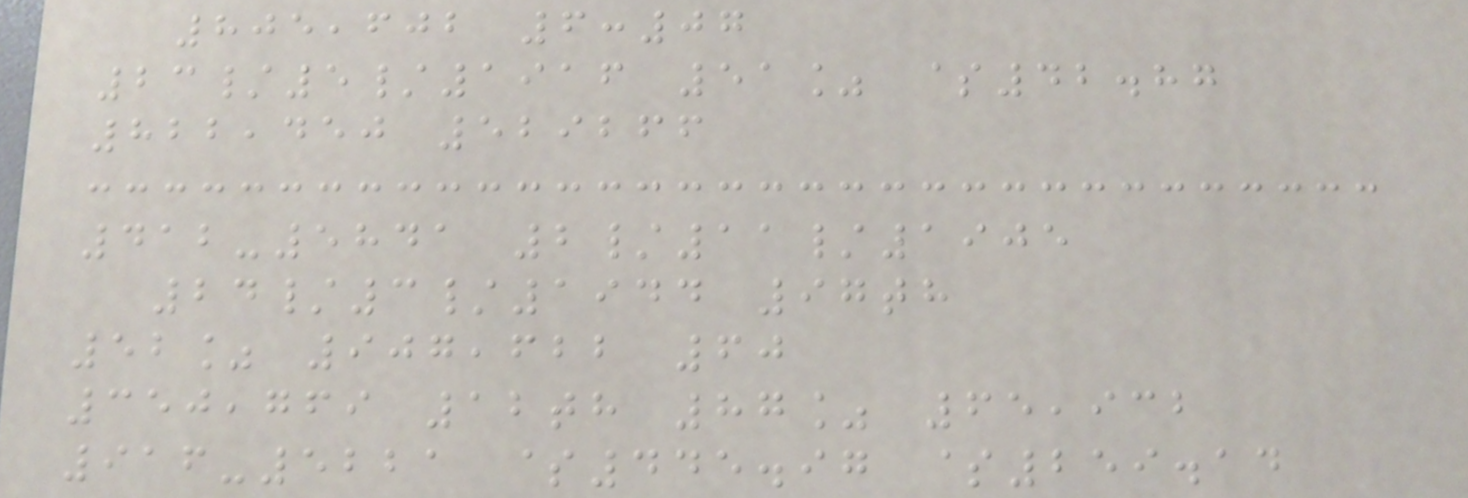805,602 6:07
23/5/1916 51% $42.87
822,450 529266
412-5841 2/11/1905
24/3/1944 97th
52% 907,622 60
350,769 12th 87% 65,932
916-5221 $445.97 $259.14
